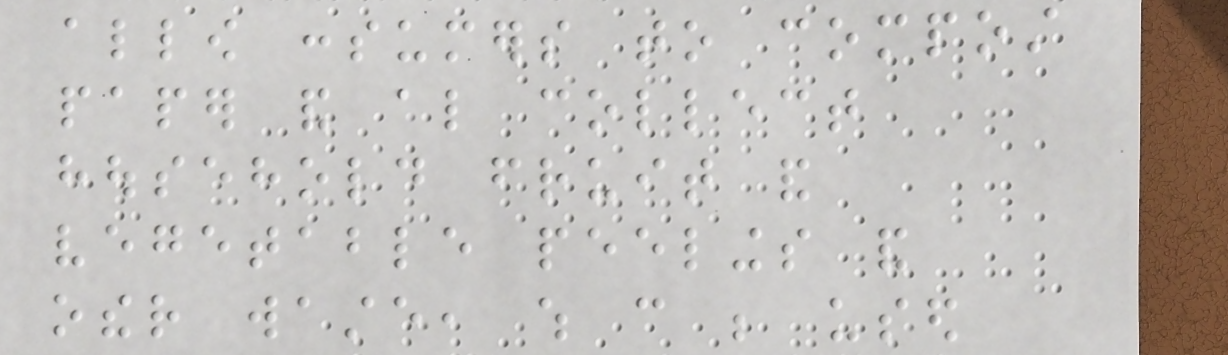allow consumers to compost
paper and also collect
household fruit and
vegetable peelings and
other waste, which can be used
